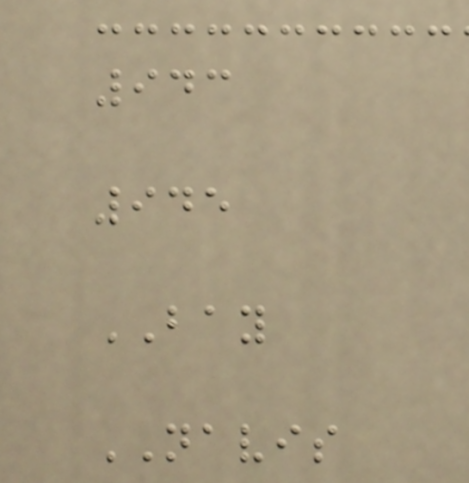943
945
BAY
NAVIS
